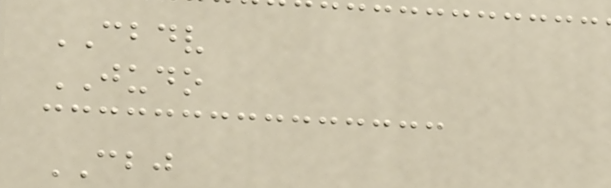CBDV
JUDO
CBJ
